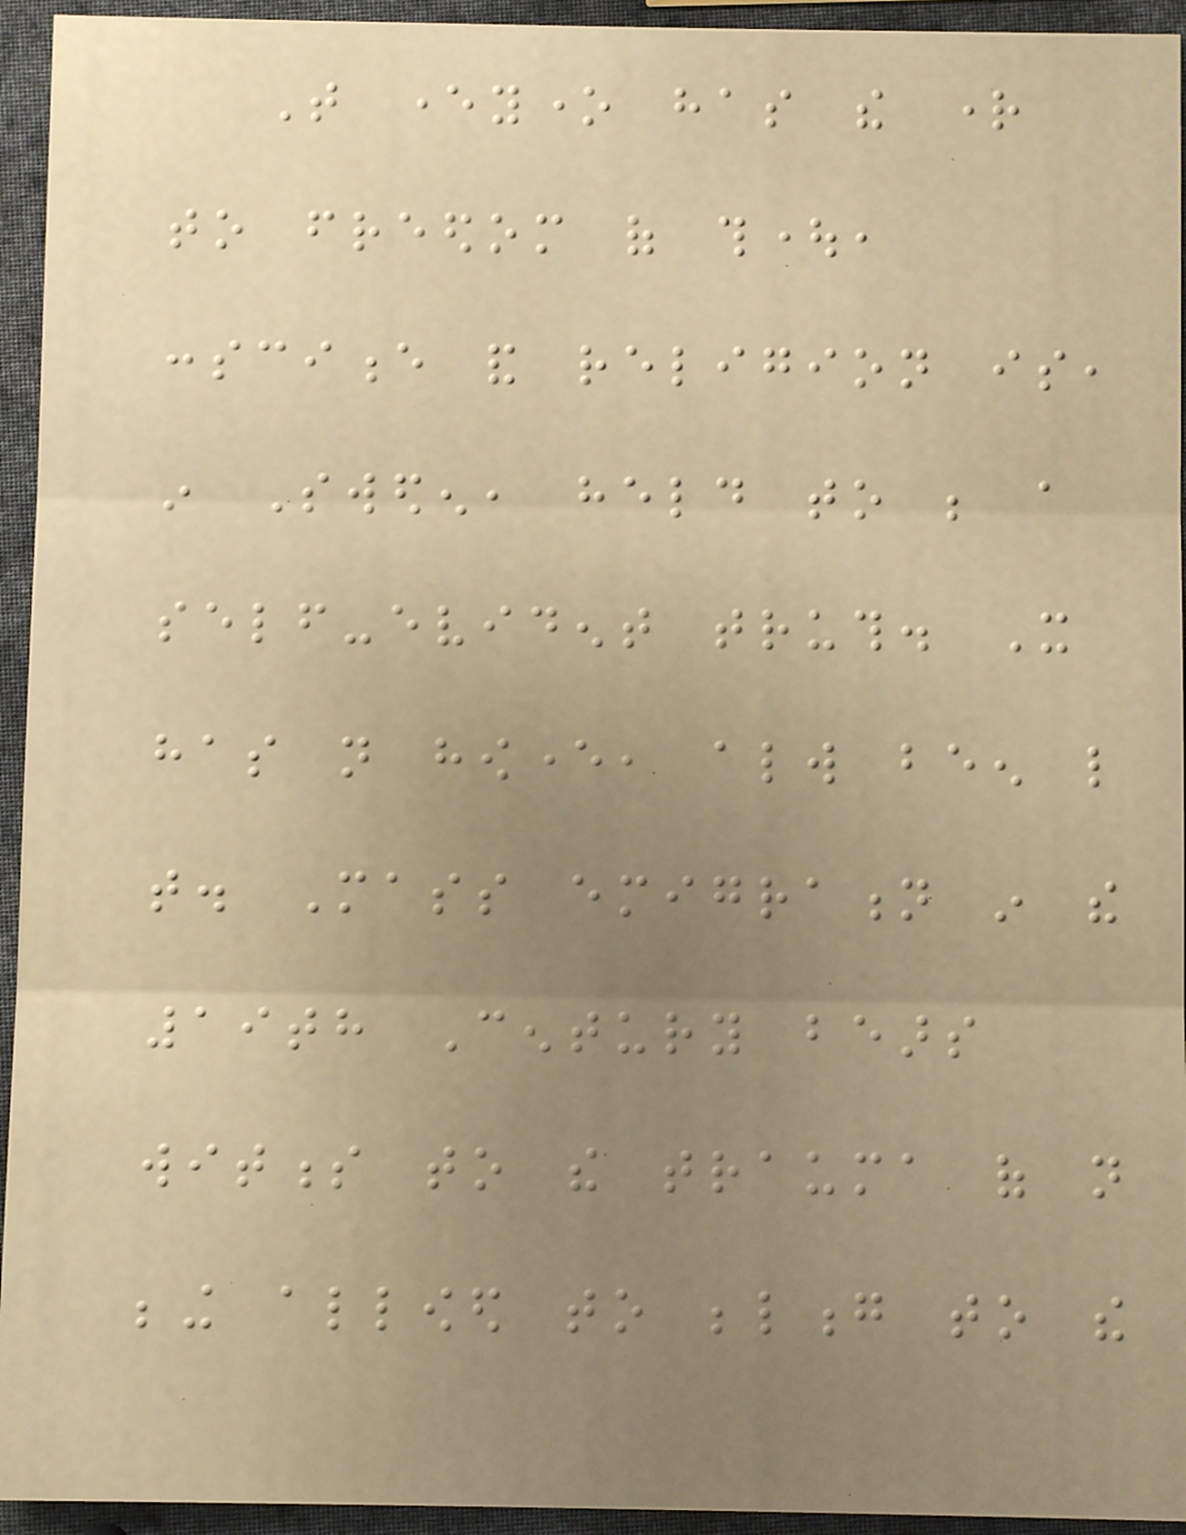That everyone has the right
to freedom of thought,
conscience and religion is,
in Sweden, held to be a
self-evident truth. It
has not however, always been like
that. Mass emigration in the
19th Century bears
witness to the trauma of not
being allowed to belong to the
